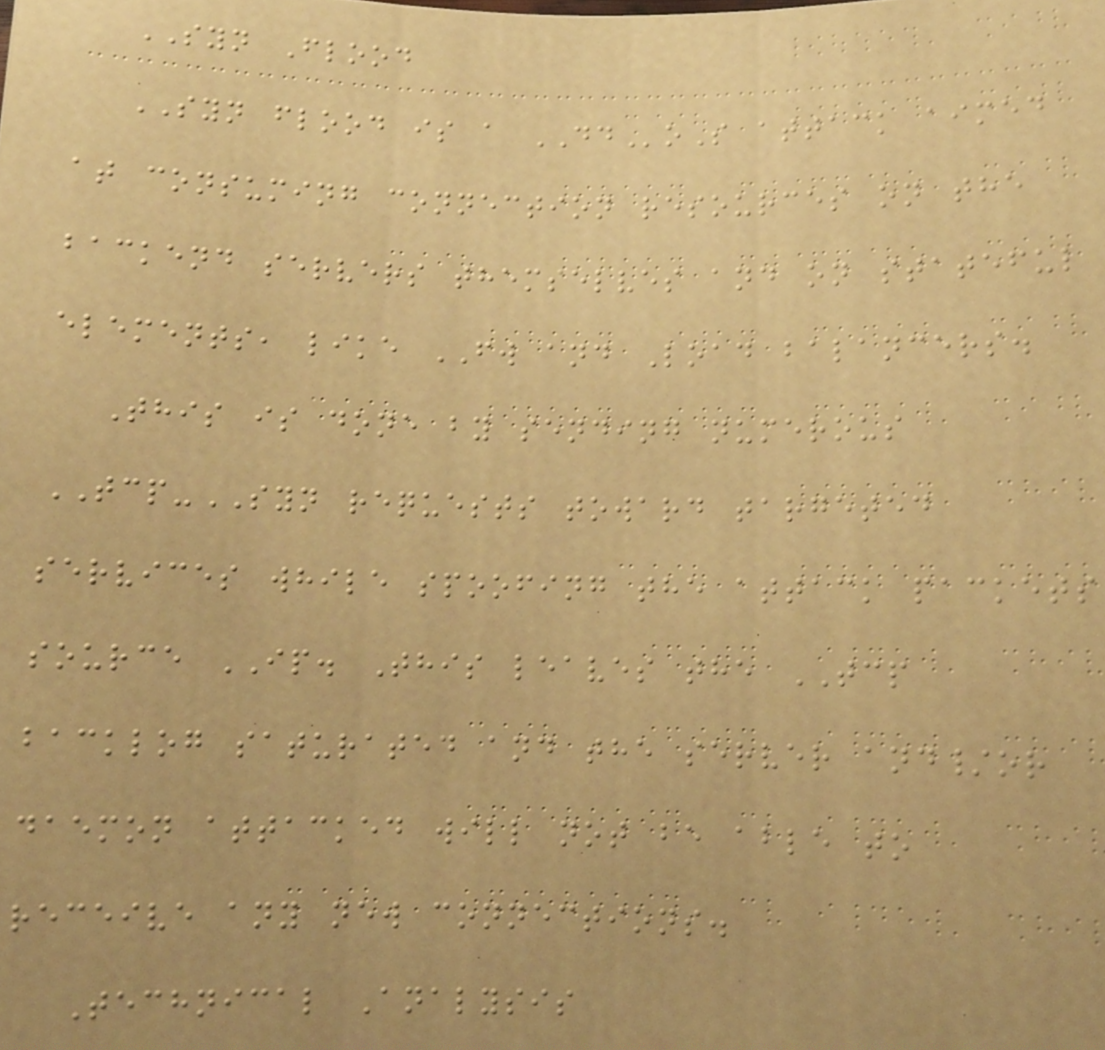SYN Flood
SYN flood is a DDoS attack aimed
at consuming connection resources on the
backend servers themselves and on stateful
elements, like FW and Load balancers.
This is done by sending numerous
TCP-SYN requests toward targeted
services while spoofing the attack packets
source IP. This leaves the TCP
backlog saturated and the server and/or
daemon attacked will not be able to
receive any new connections.
Technical Analysis
